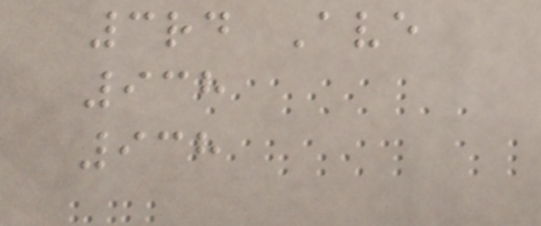3rd Ave
938
938
